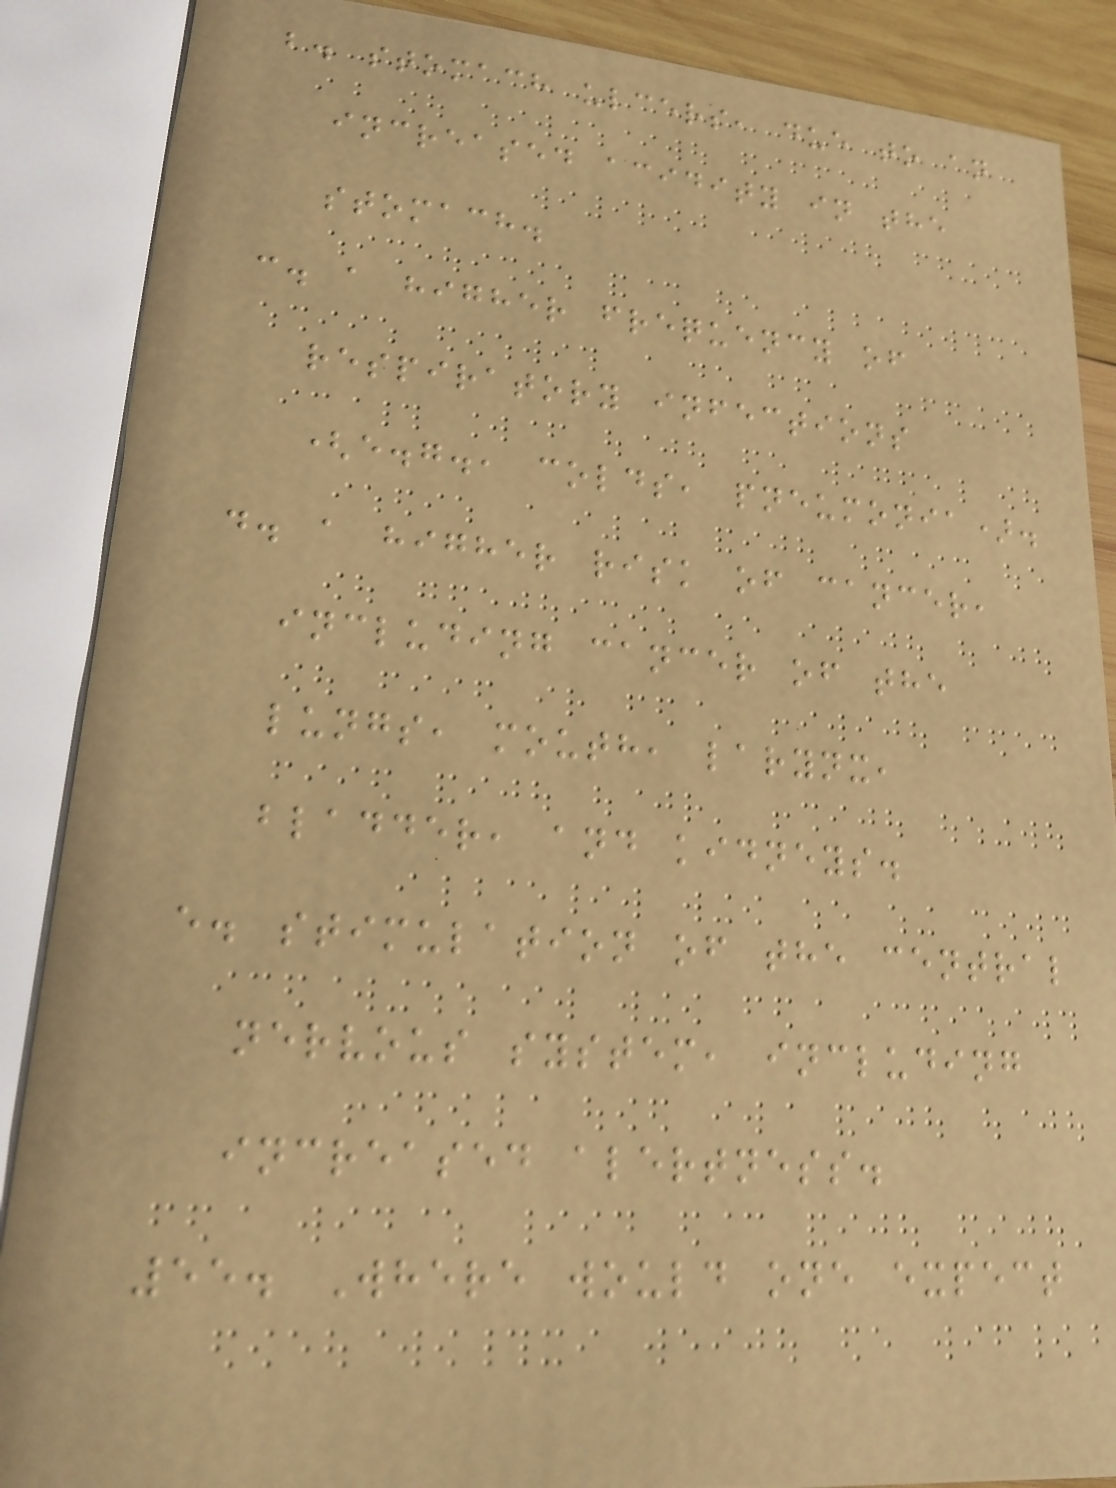b. stomach ulcers, due to an
increased acidity in the
stomach.
c. a higher frequency of
respiratory infections
(e.g., colds, pneumonia).
d. a higher risk of cancer,
including cancer of the
lungs, mouth, larynx,
bladder, and kidneys.
e. stimulation of the central
nervous system, including
increased alertness.
55. Where would one expect
